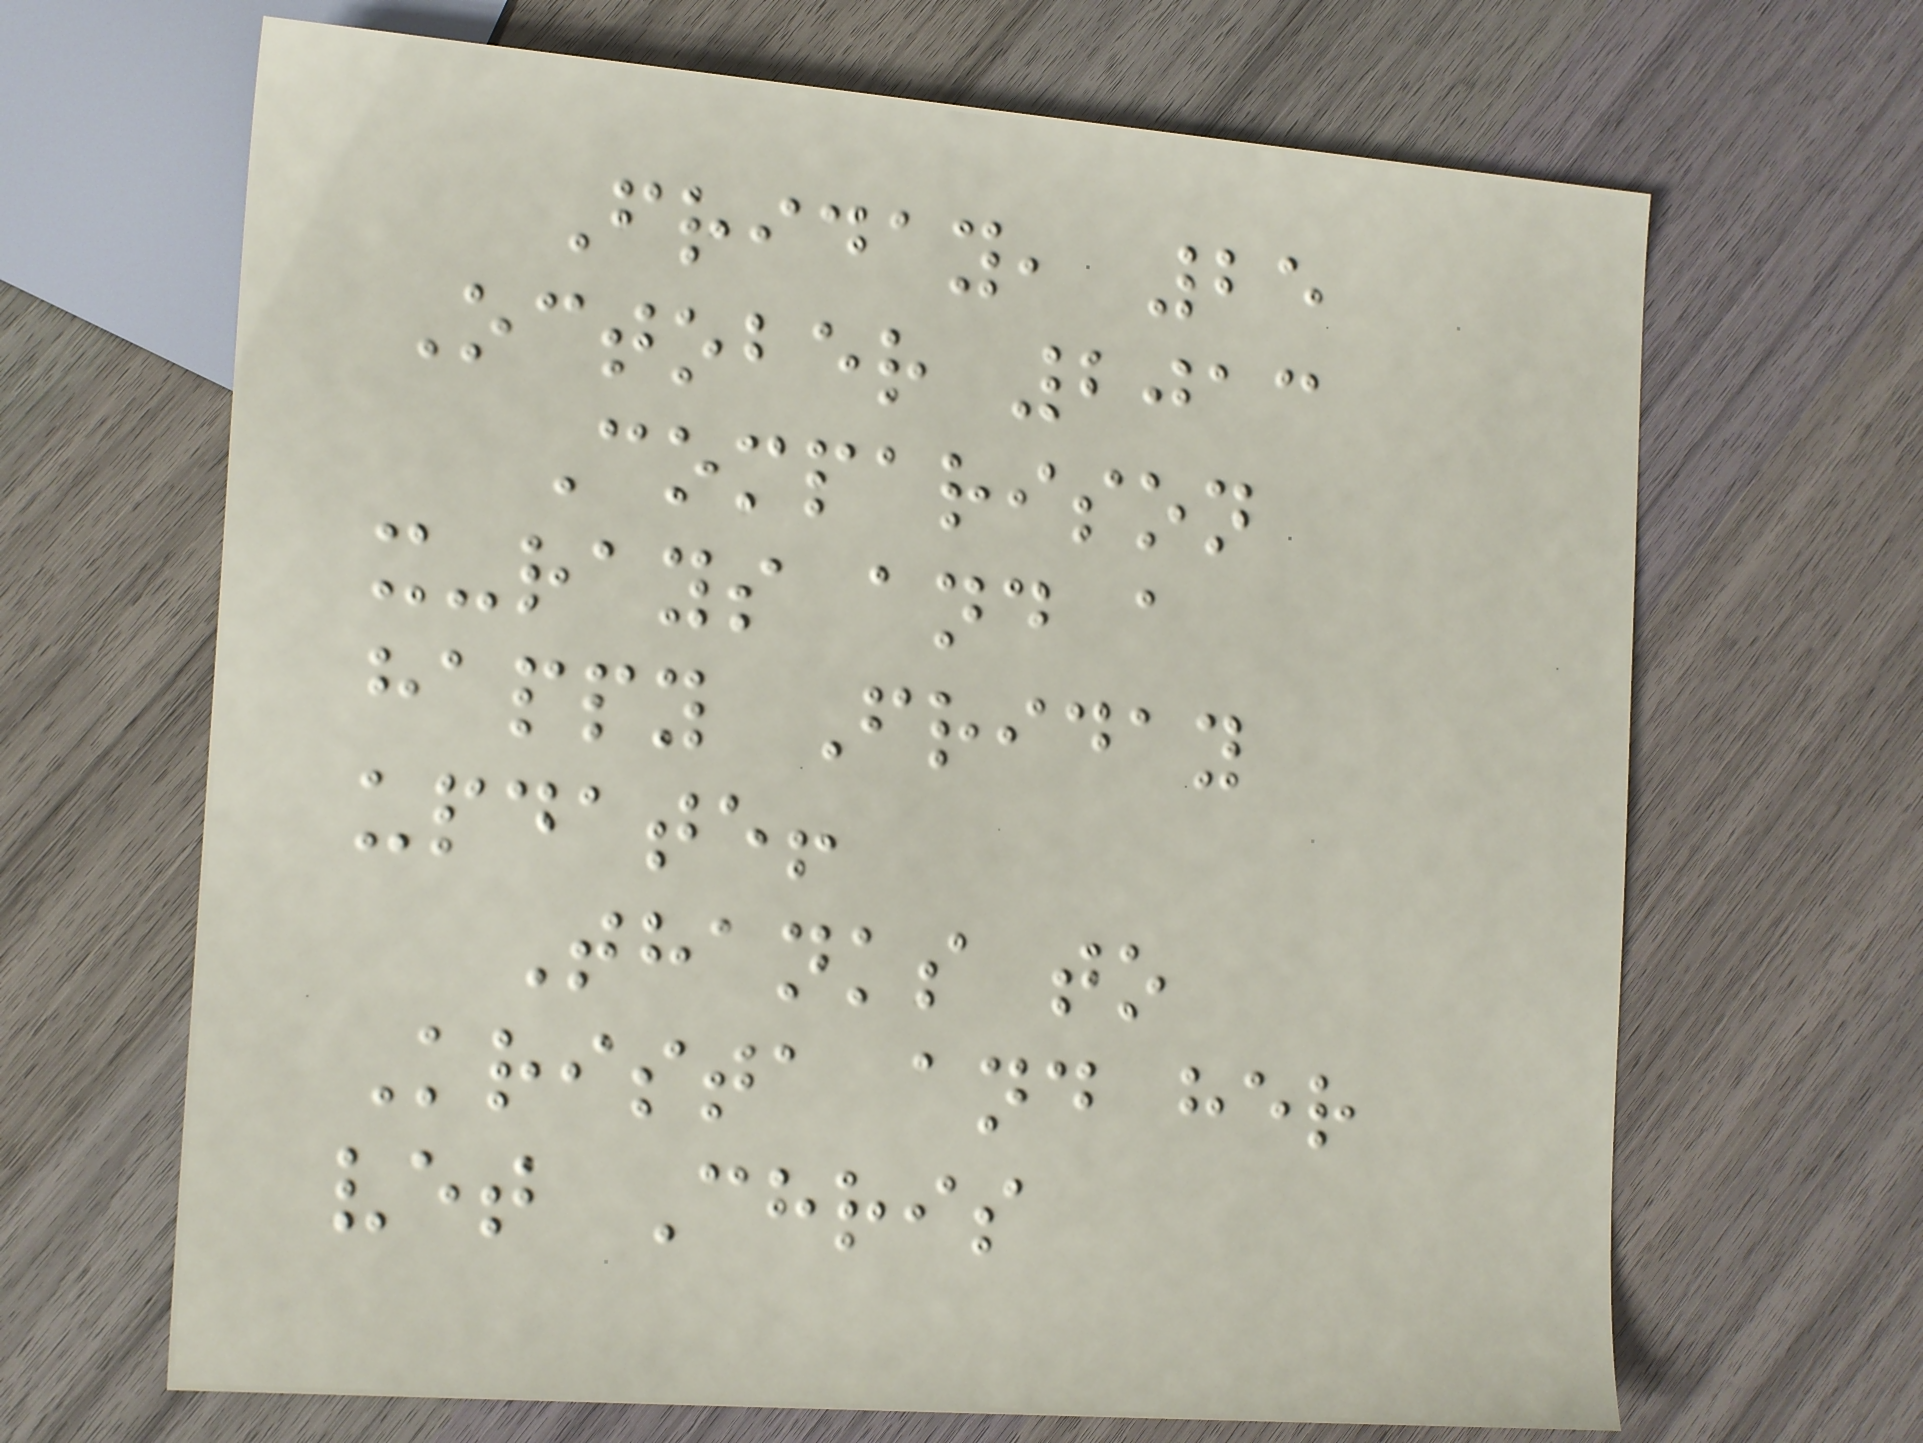Friday, 25
October 2013
Comparison
x-rays and a
happy Friday
update!
Thanks to
Krista and her
vet Chris
